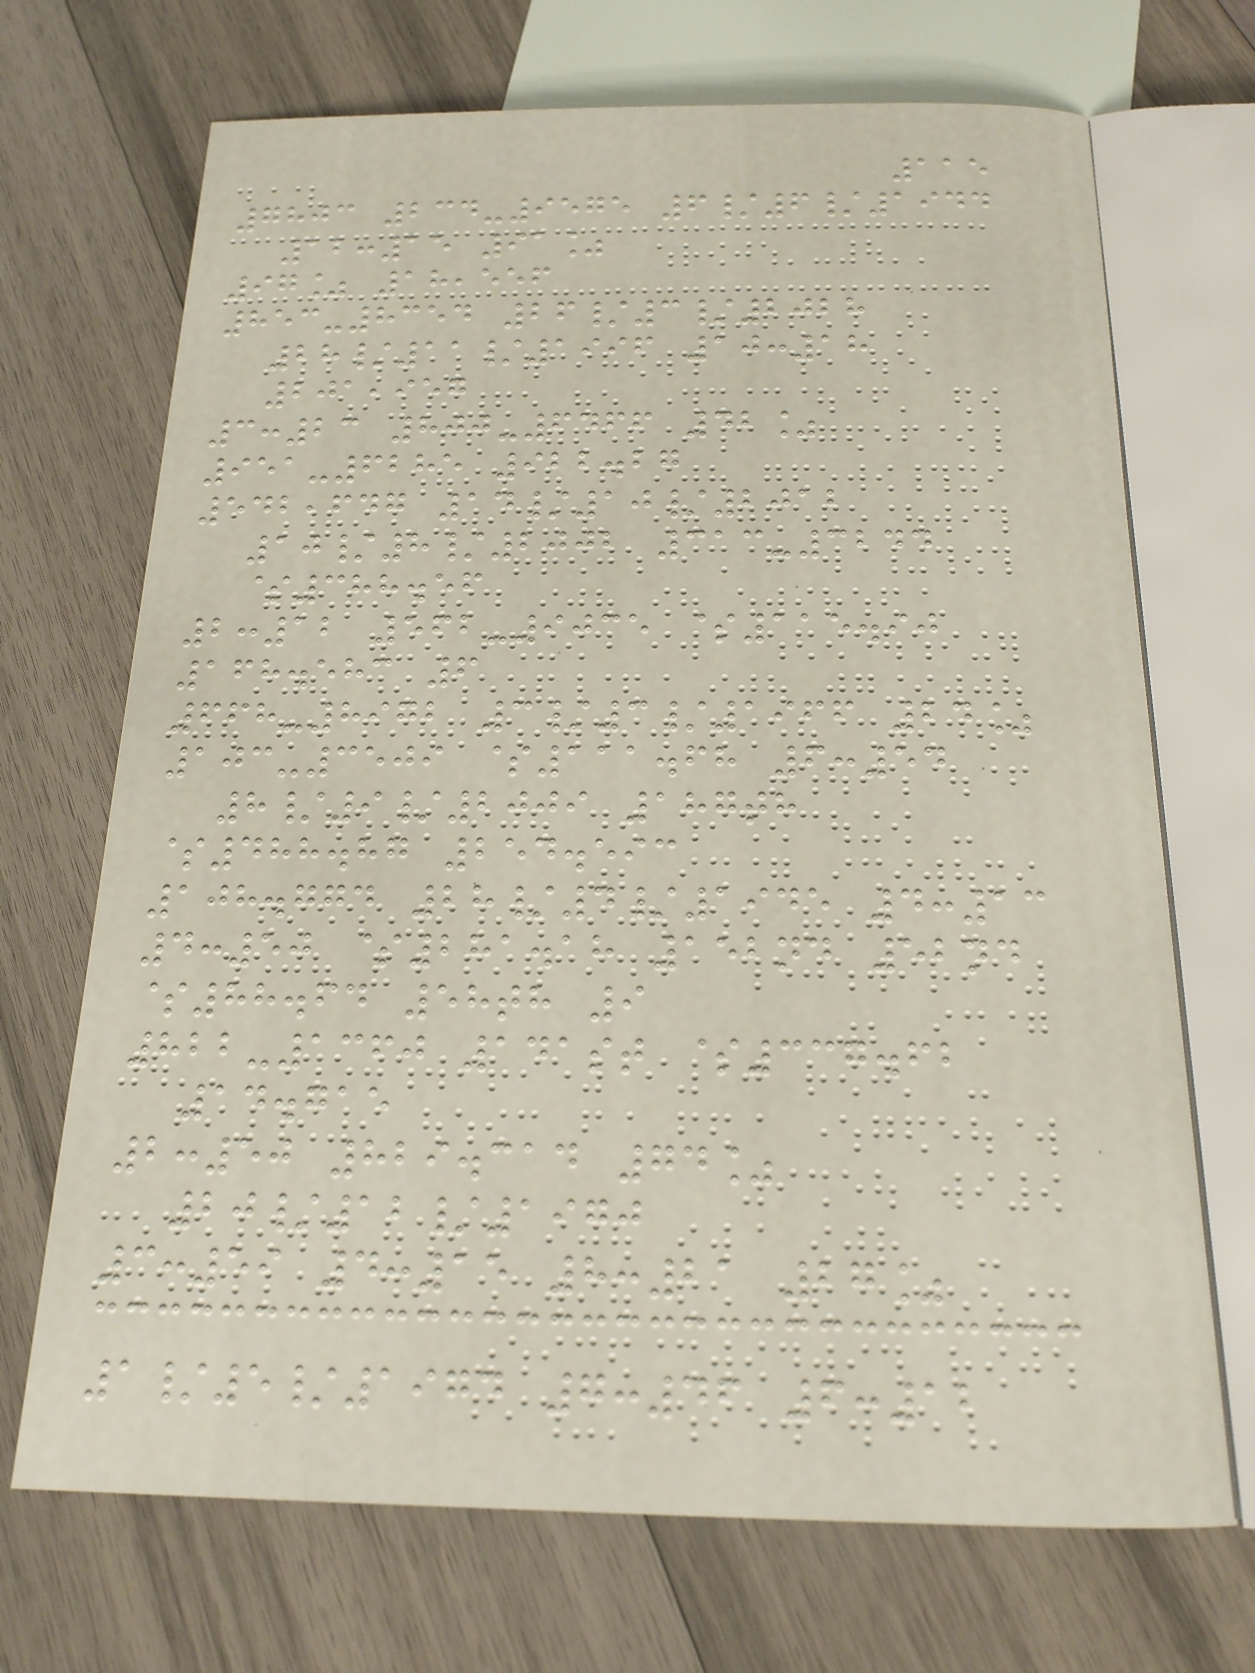115
7803 234-9575 6/6/1944
12:15 91%
97% 18,556
853-8354 26/3/2028
28/11/1996 10:18
201,957
3:23 800-6466 42%
951-6285 922.27
542,647 14/10/2012
10/8/2002 313-3244
$388.56
2:12 562-9035 $115.90
168.583 6
668-8972 3/3/1966 24%
103-3509 $111.68 6:54
8/9/2009 187th
$488.87 254.593
108.774 28/4/1945 4:13
4:50 $281.18 152nd 52nd
$88.64 58th 9
822-1360 141st $337.62
14.715
2:50 829.314 74%
20/12/1970
3:59 4:15 8:21 27%
1/5/1974 7:46 6:12
